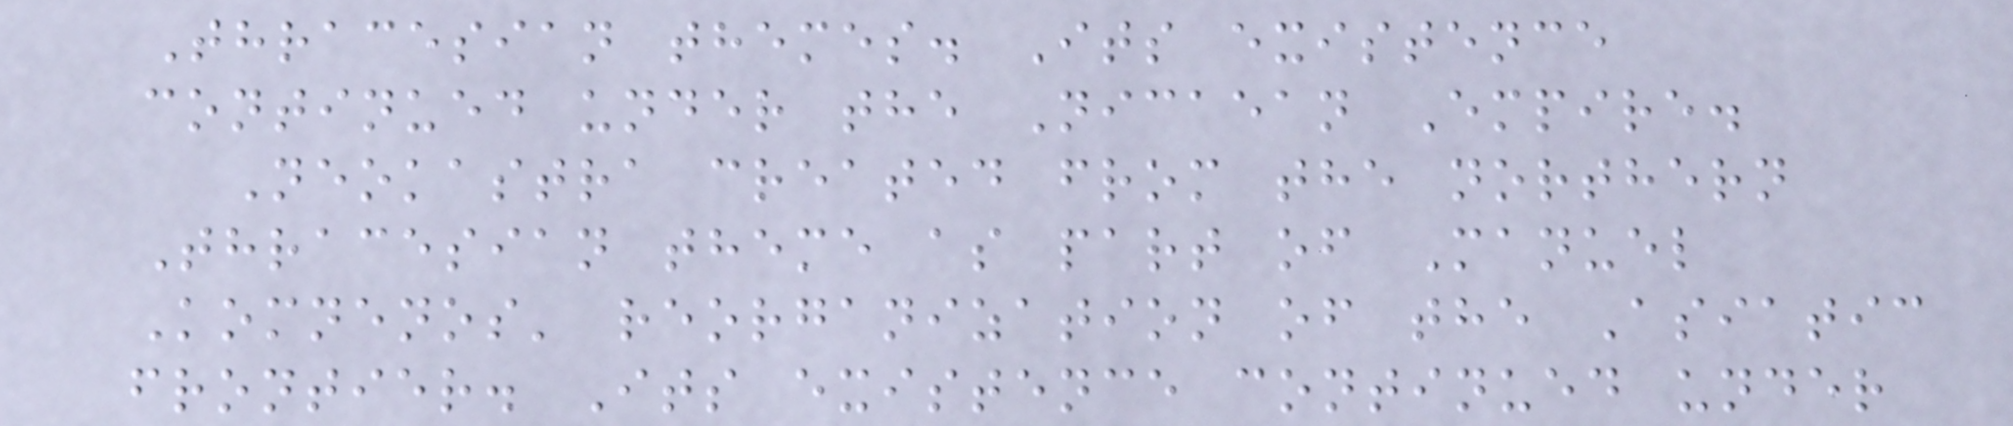Thracesian themes. Its existence
continued under the Nicaean Empire.
Neokastra created from the northern
Thracesian theme as part of Manuel
Komnenos' reorganization of the Asiatic
frontier. Its existence continued under
